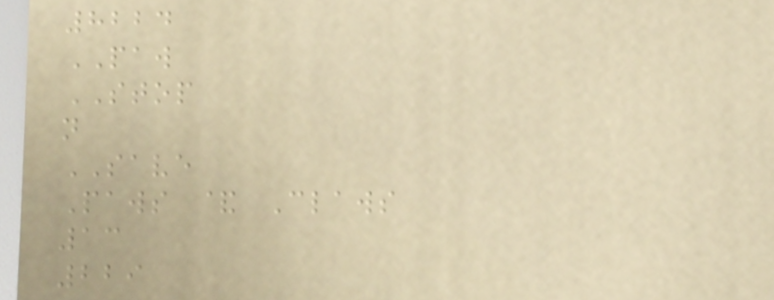8224
PAW
STOP
n
SAVE
Paws & Claws
13
229
